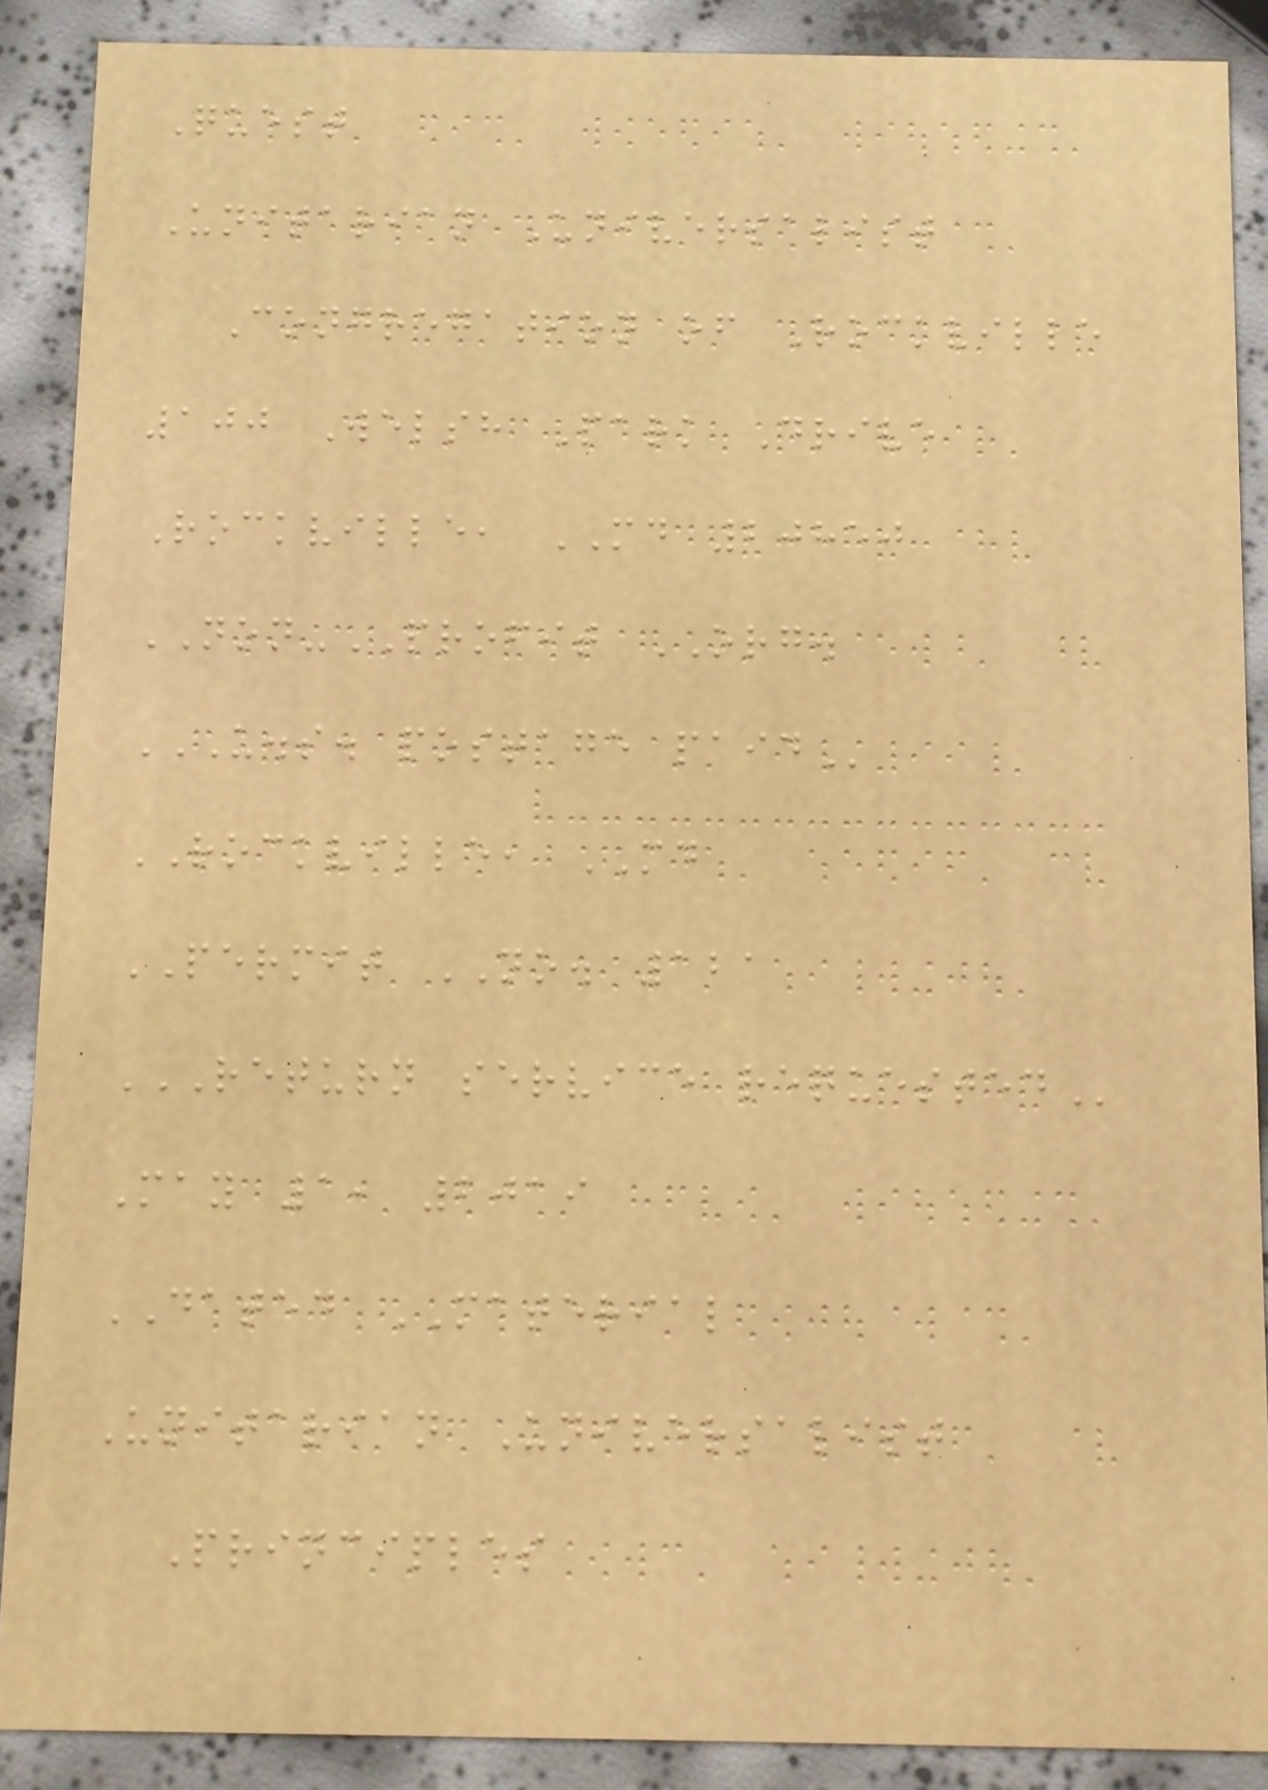Quest
Unitarian Universalist
Congregation of Rockville
100 Welsh Park Drive
Rockville, MD 20850
NON-PROFIT ORG.
U.S. POSTAGE PAID
ROCKVILLE, MD
PERMIT NO. 121
RETURN SERVICE REQUESTED
May 1, 2019
DATED MATERIAL
Unitarian Universalist
Principles
